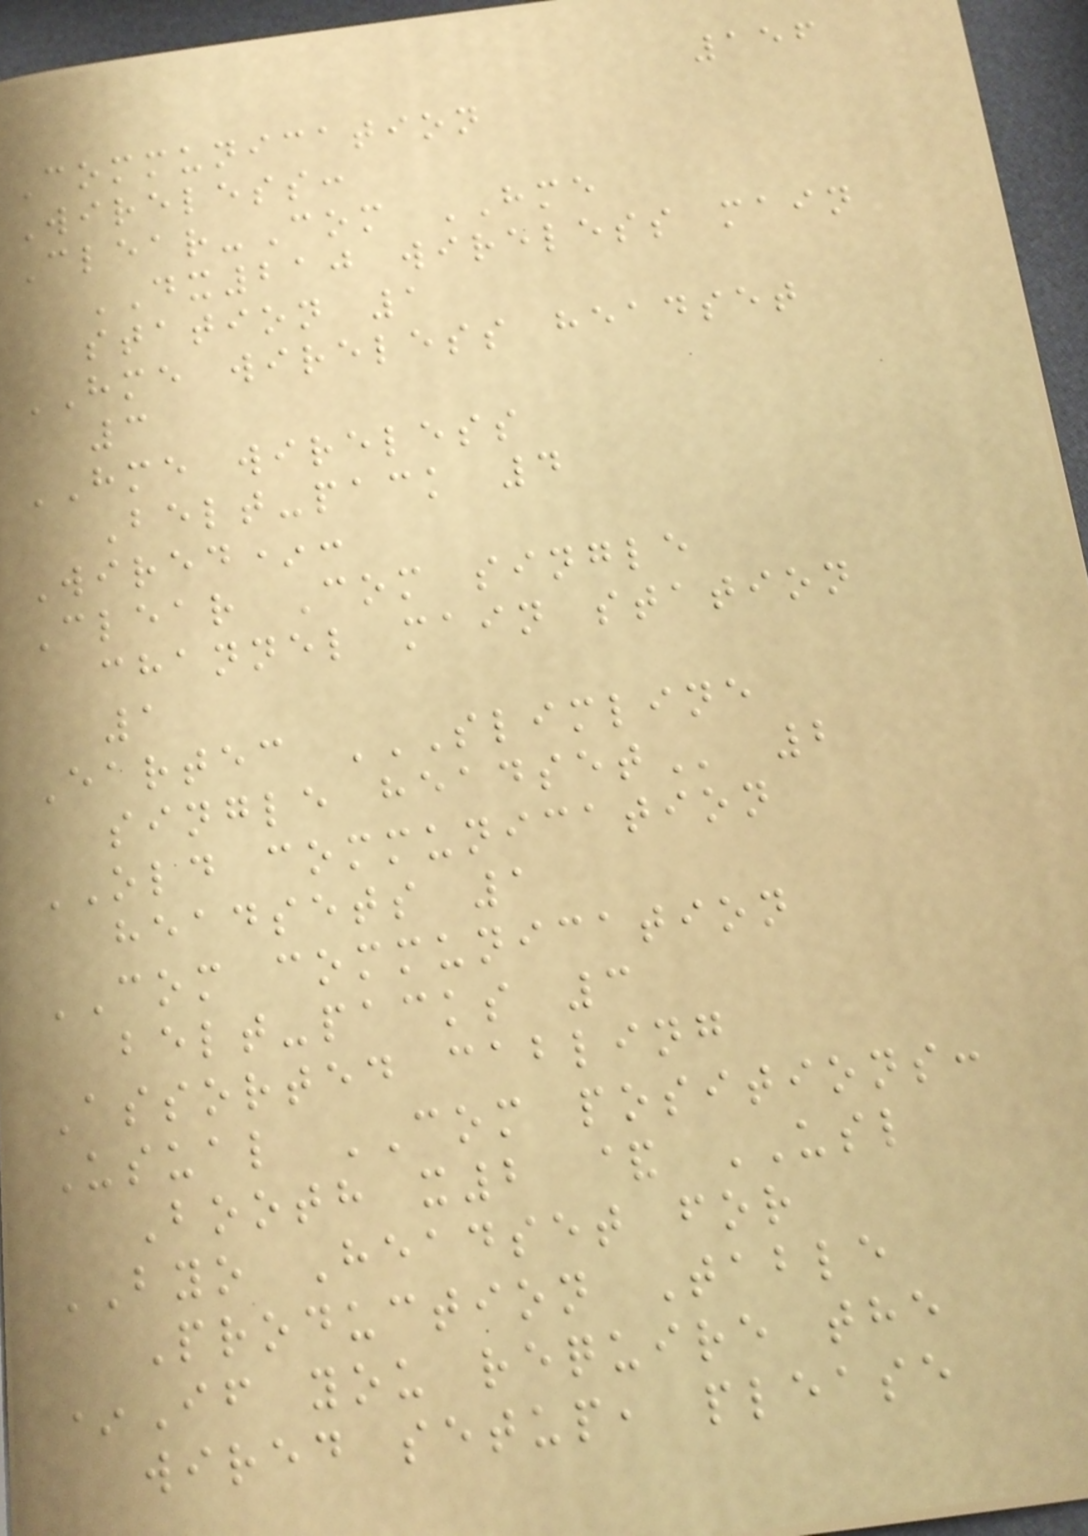156
Communication
Wireless:
Clear-Com HME
DX210 wireless main
station 1
HME wireless headset
3
HME wireless
Belt-pack 4
Wired*:
Clear Com single
channel main station
1
Eartec SLIMLINE
SINGLE HEADSET 2
OLD communication
headsets 1
COM communication
belt-packs 3
Assorted cabling
Usual COM positions:
Booth x2 & USL
BYO Headset for
Production Table
*If you require the
wired setup, please
